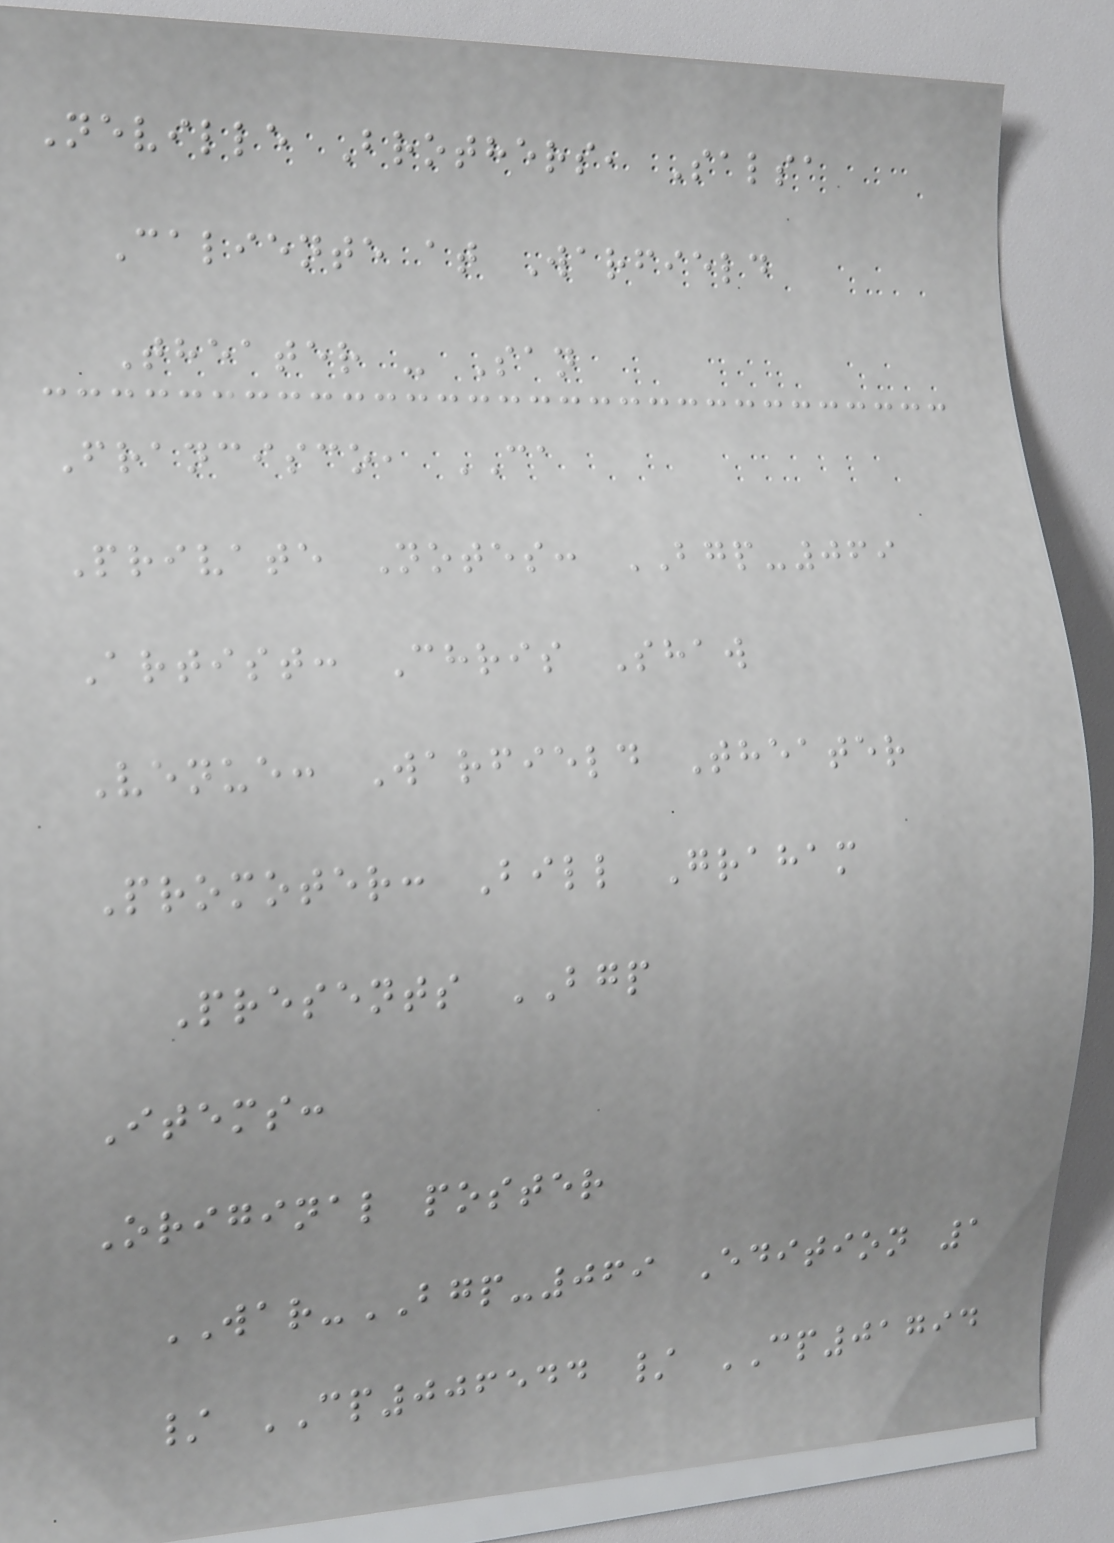Neville Brothers, Salsa
Caliente at Warfield
Theater - San
Francisco, CA
Private Notes: BGP-069
Artist: Chris Shaw
Venue: Warfield Theater
Promoter: Bill Graham
Presents BGP
Items:
Original poster
WAR-BGP-069 Edition 1
/ CP006544 / CP01794
